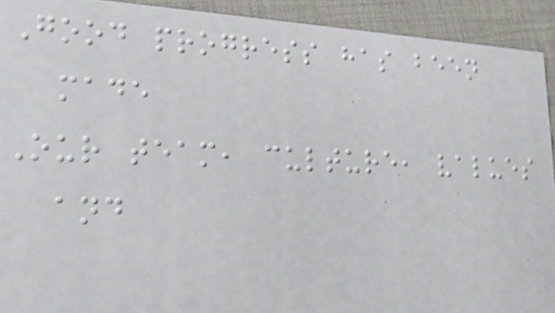Good progress has been
made
Our team, culture, values
and
